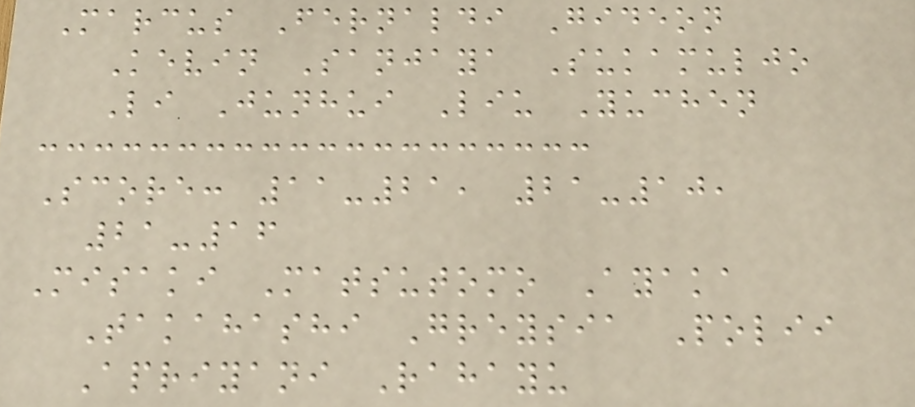Marcus Fernaldi Gideon
Kevin Sanjaya Sukamuljo
Li Junhui Liu Yuchen
Score: 11-21, 21-10,
21-16
Misaki Matsutomo Ayaka
Takahashi Greysia Polii
Apriyani Rahayu
